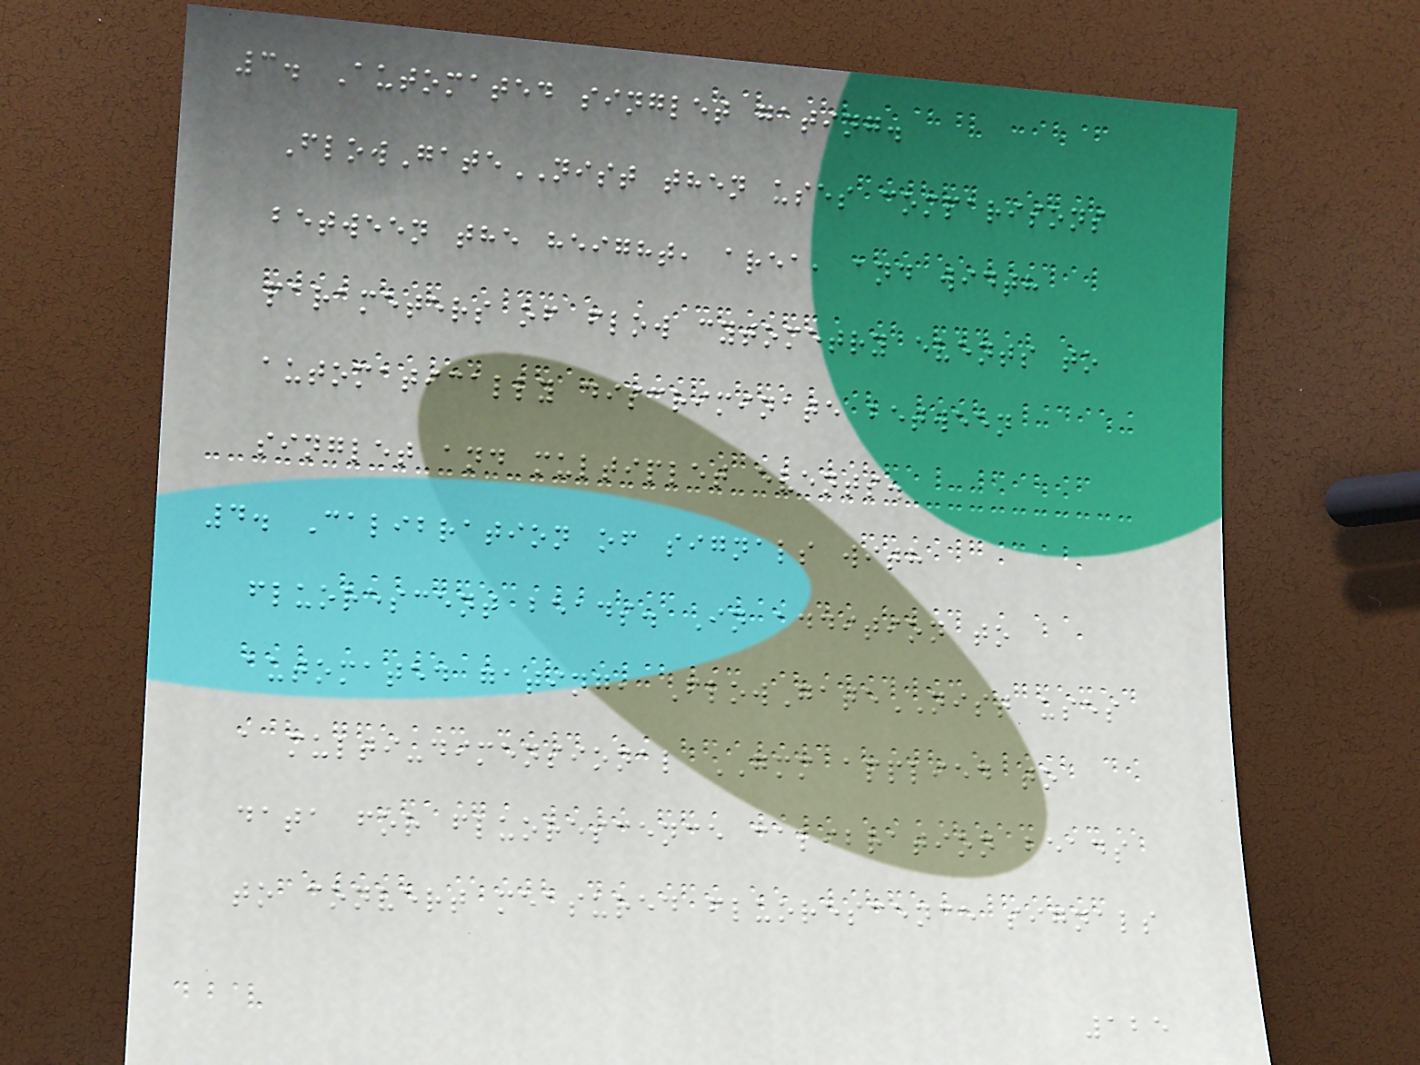3. Automated singlet gating.
FlowGateNIST then uses comparisons
between the height, area, and width
parameters of flow cytometry events to
automatically discriminate between
singlet and multiplet events.
4. Calibration of signals with
fluorescent beads. In addition to
automated gating, FlowGateNIST uses
a multi-dimensional GMM applied to
data for fluorescence calibration beads
to convert measured fluorescence signals
125
